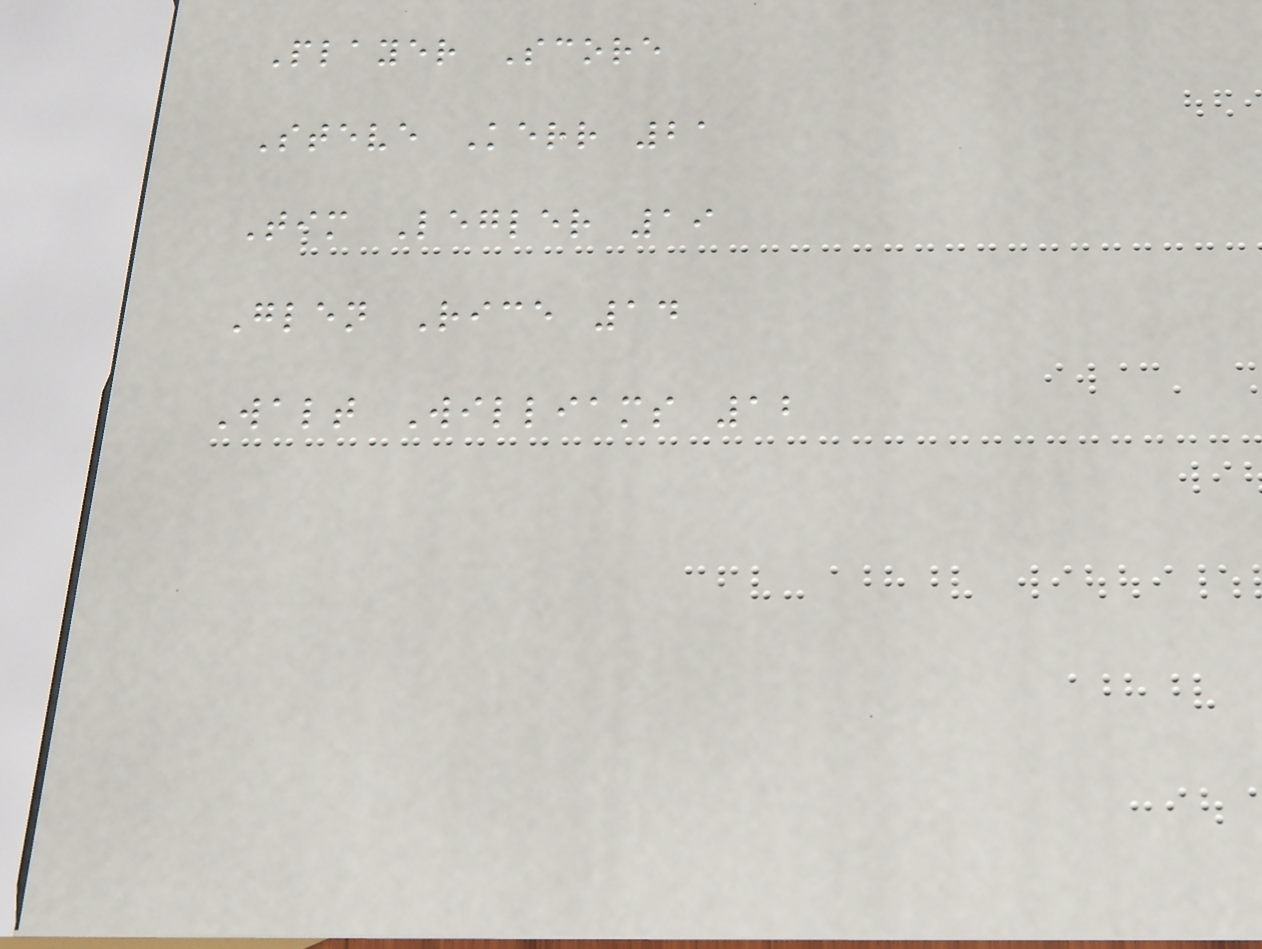Player Score
Steve Kerr 21
Tim Legler 19
Glen Rice 14
Walt Williams 12
